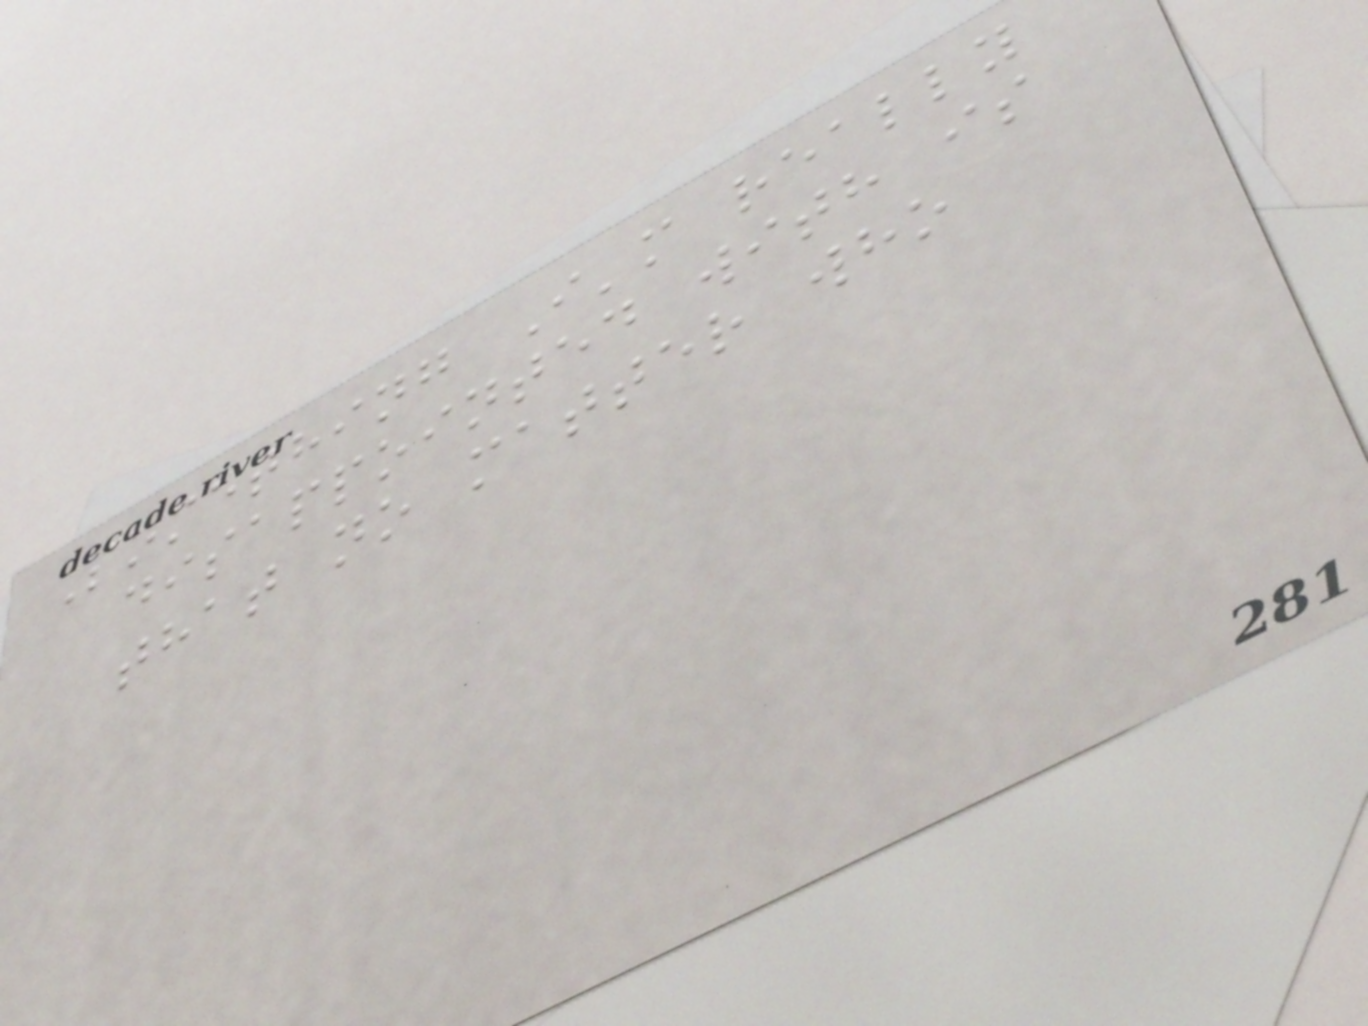Something I'm really
disappointed with is
that no matter who
